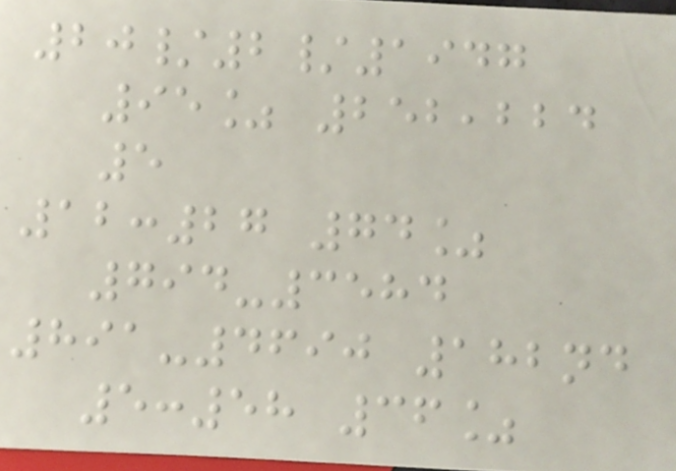20/2/1947
95% 252,224
5
12:27 74%
794-3584
891-4690 182nd
5:58 36%
